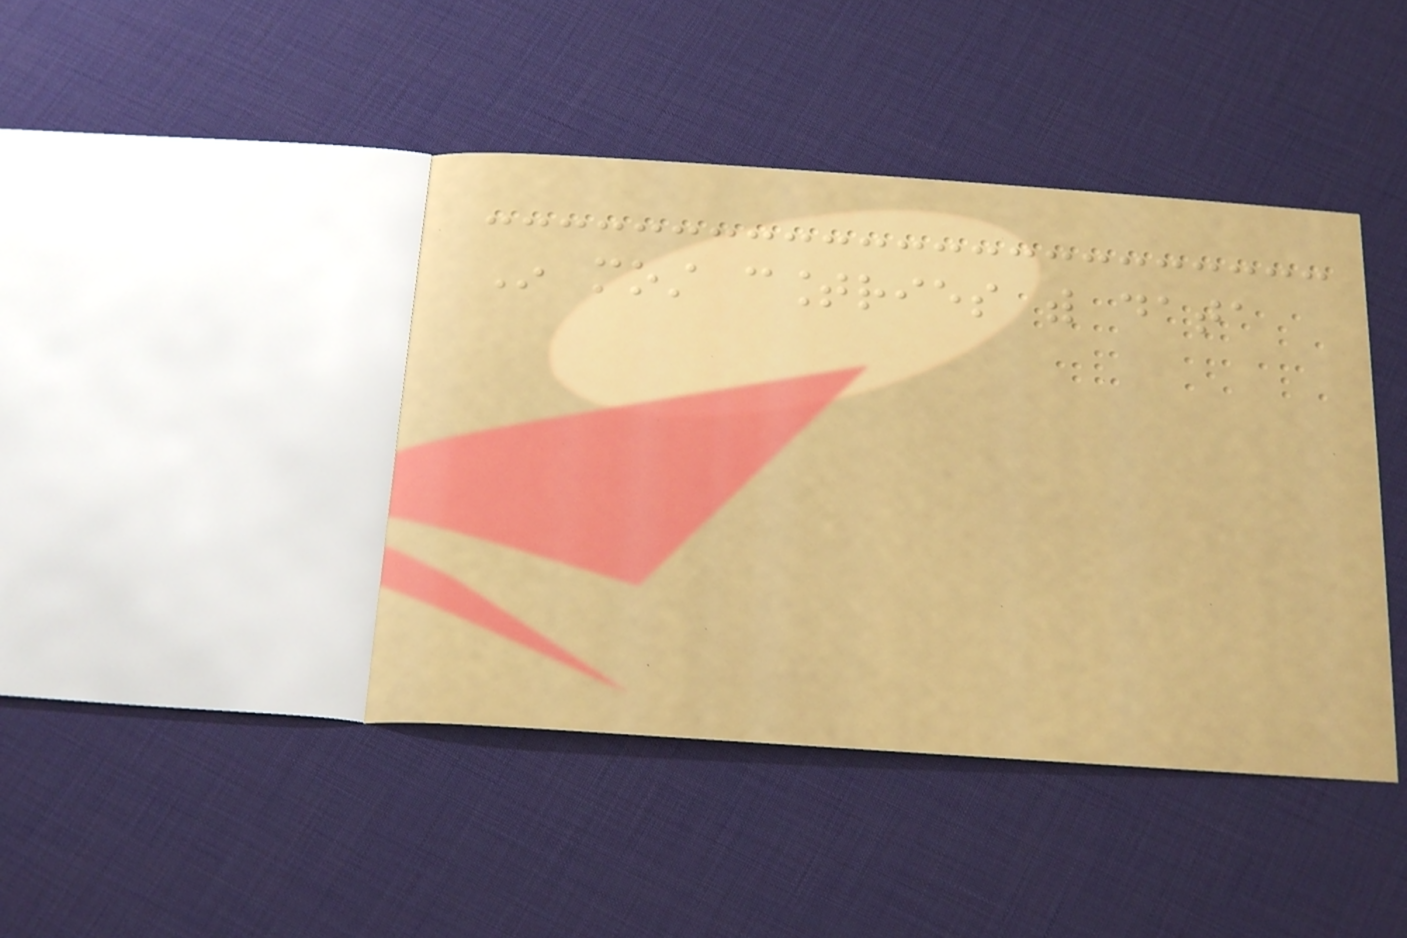In most countries with data
